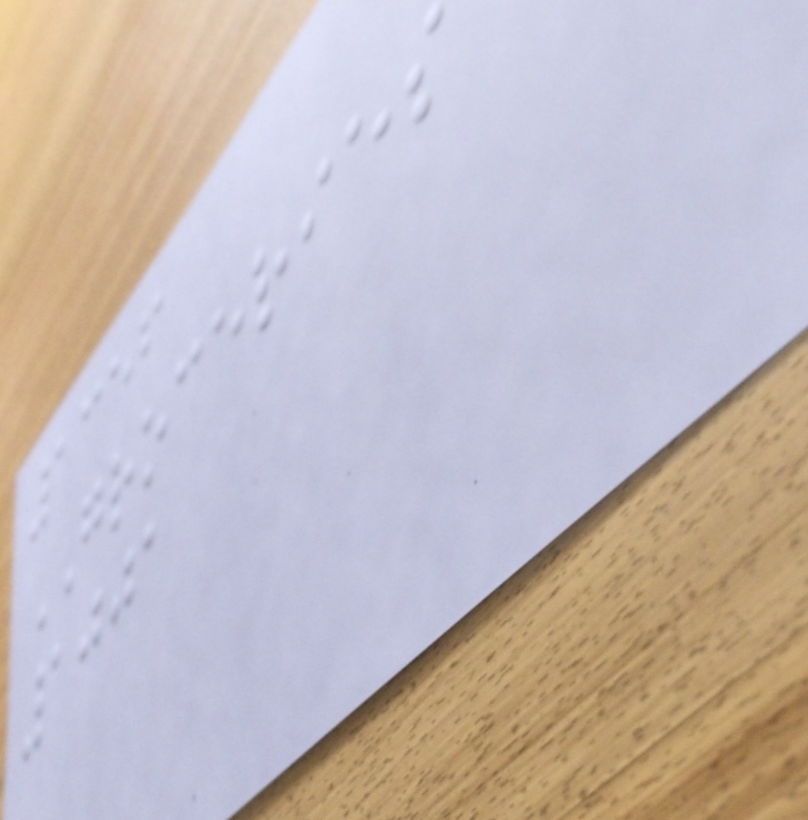1356
GROCERIES
1001
